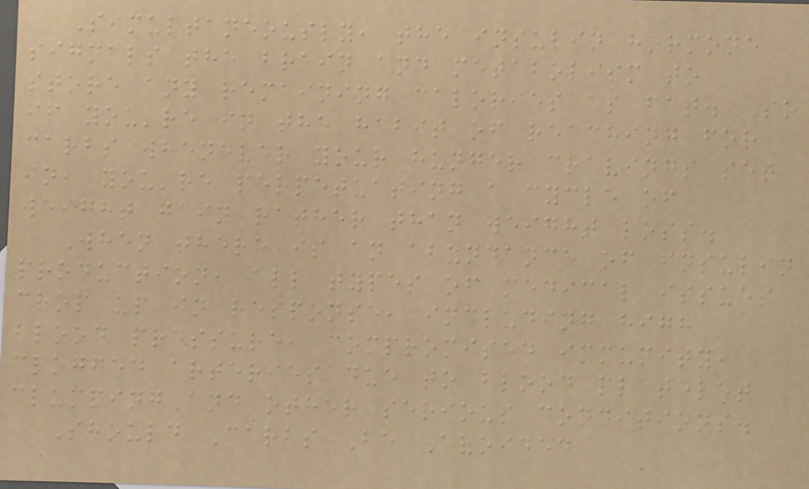Simultaneously, the insulin hormone
signals the brain and metabolism to
store any remaining calories as fat. So
if you're in the habit of reaching for
carbs whenever your hunger cravings set
in, you're perpetuating a cycle of
weight gain rather than weight loss.
When there is an abundance of insulin
production, all types of medical issues
crop up in response, including high
blood pressure, compromised immunity,
clogged arteries due to blood platelet
clumping and other serious conditions.
Should Carbs Be Avoided
